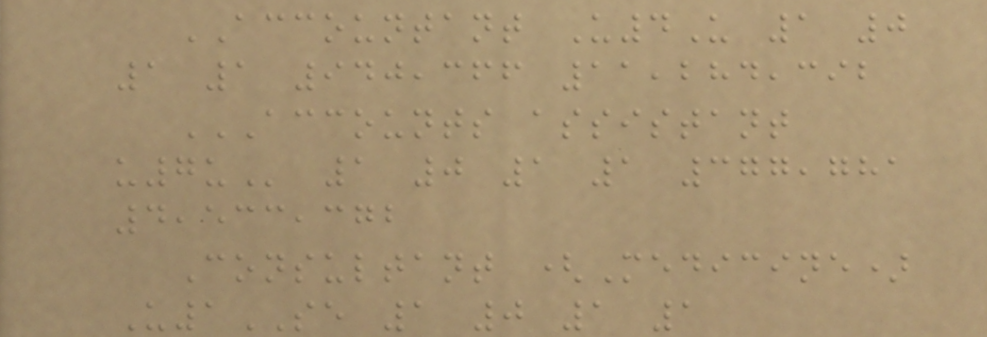ACCOUNTANT U4U 1 0
1 1 940,366 11,284,392
ACCOUNTS ASSISTANT
U7U 1 0 1 1 377,781
4,533,372
Consultant (Medicine)
U1SE 1 0 1 1
